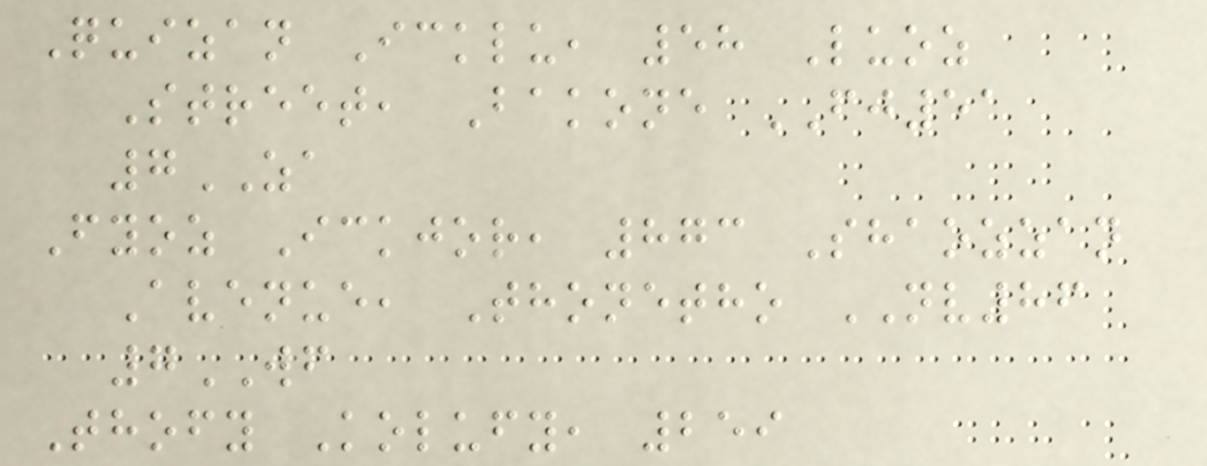Quizan Icklu, 58 Luoz
Street, Bakone FJ51
7ZA
Fyoz Ickjor, 873 Shaozzan
Avenue, Thonetho NV86
7WF
Thofy Kolufy, 259
